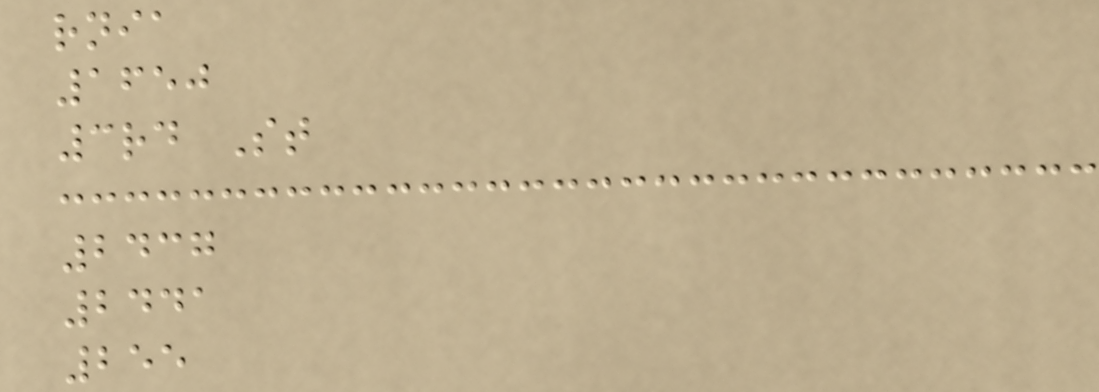rnia
1650
3rd St
2437
2441
255
